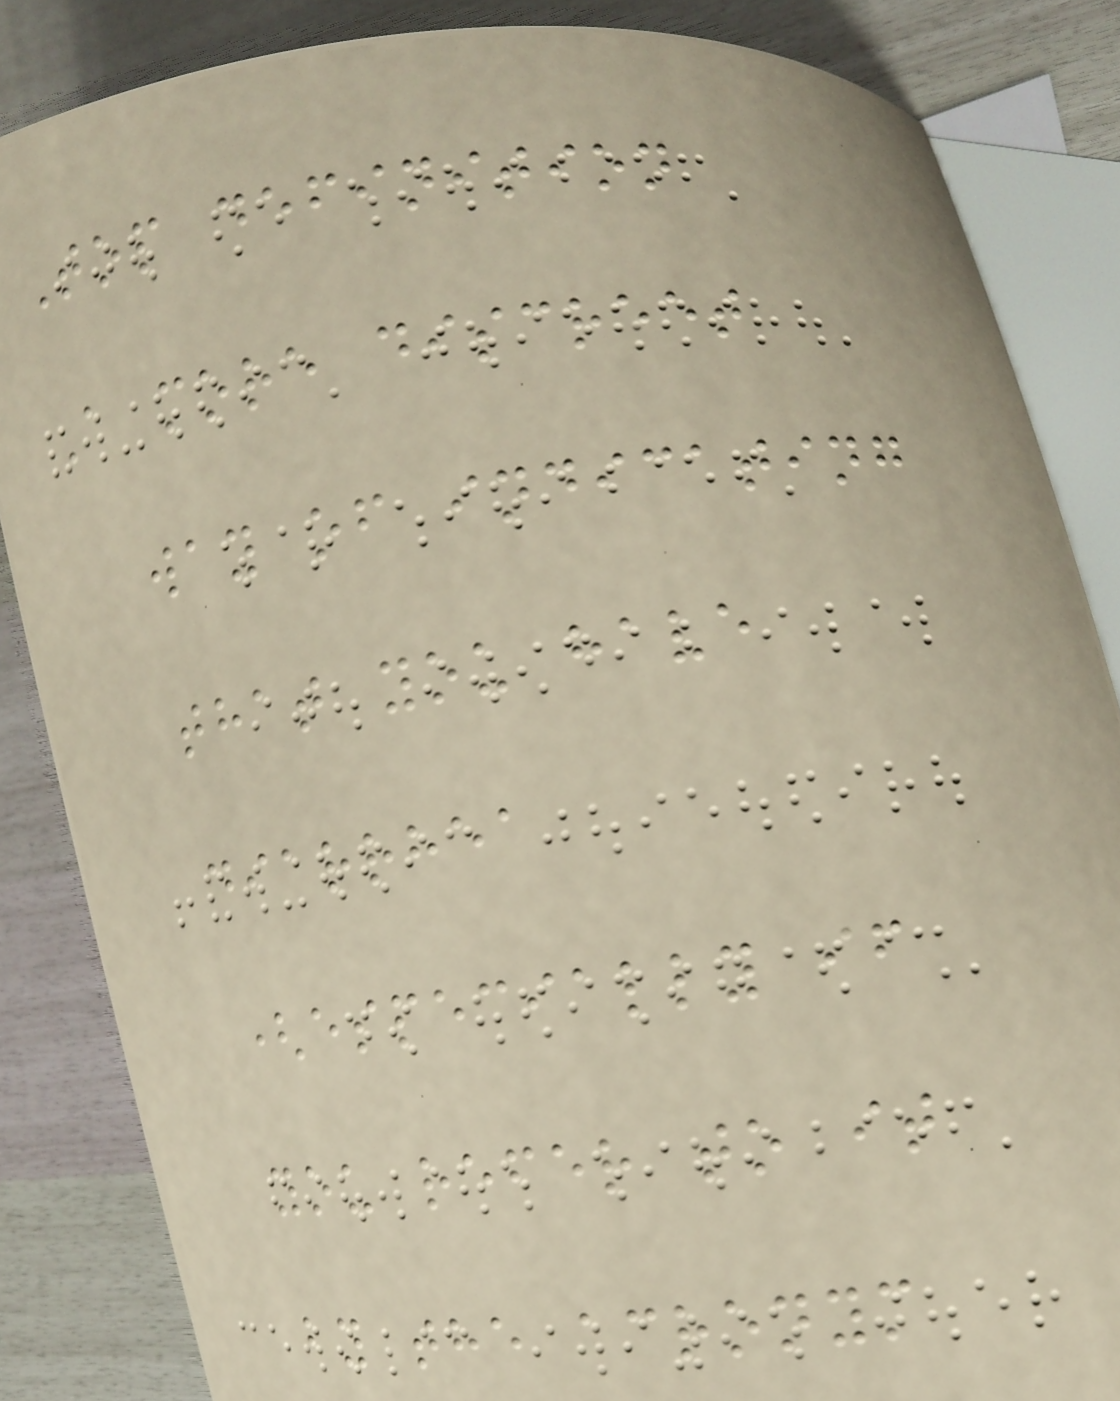Top definition
A more discreet
way of indicating
that you have
diarrhea
(especially if
you refer to it
by the acronym
